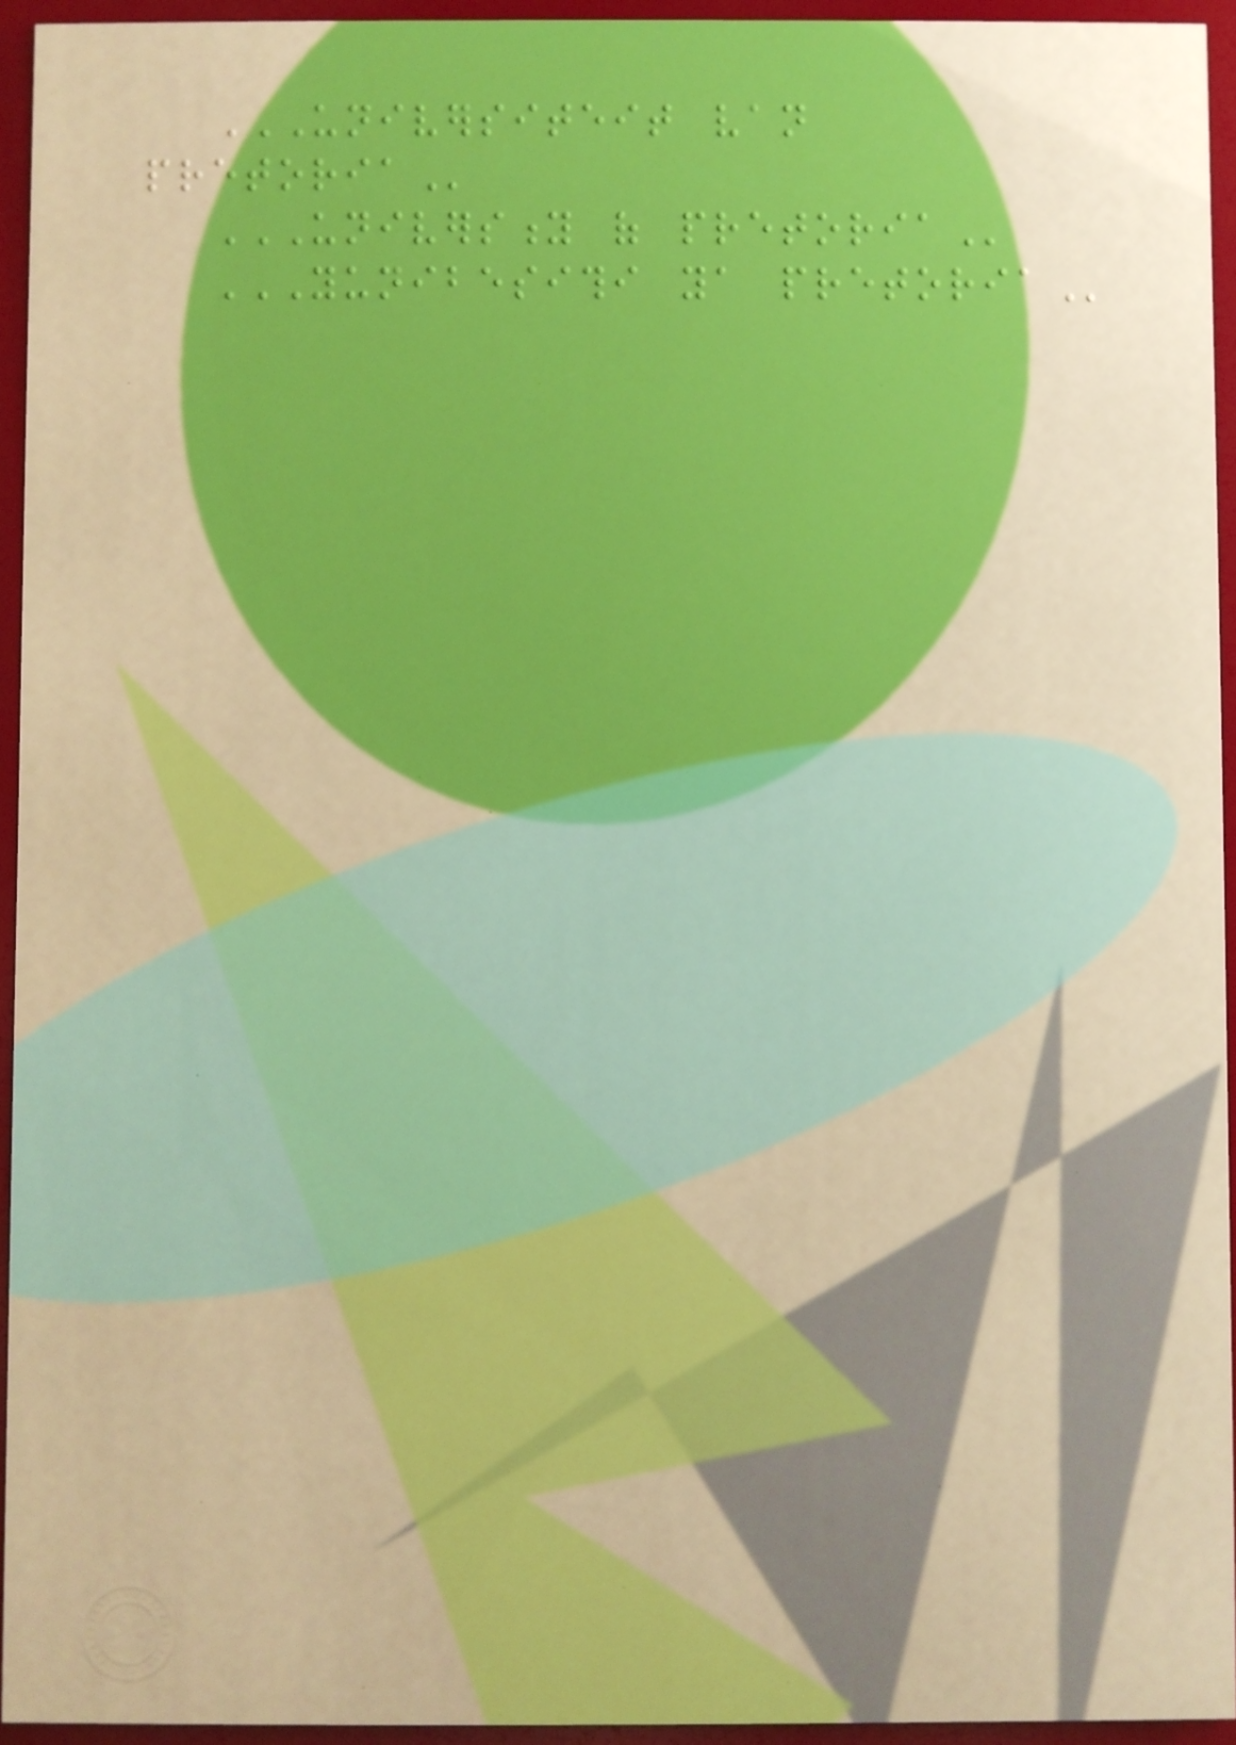UNIVERSITEIT VAN
PRETORIA
UNIVERSITY OF PRETORIA
YUNIBESITHI YA PRETORIA
